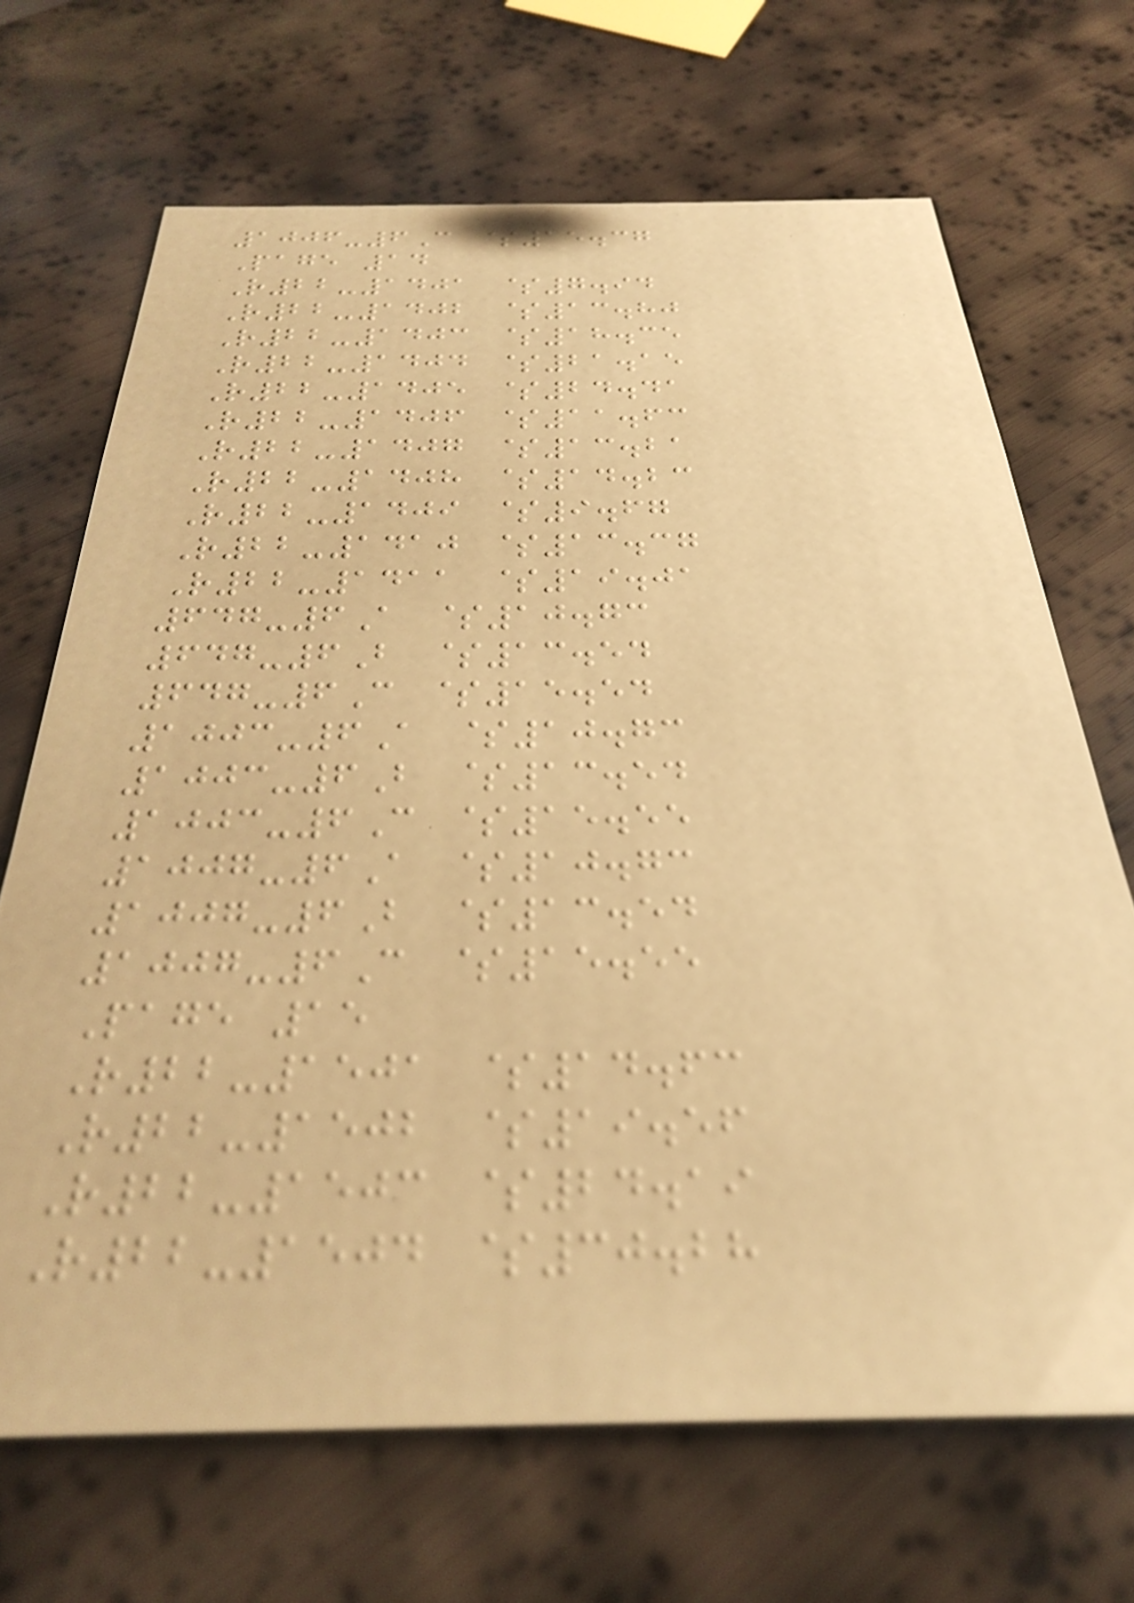1006-6C $15.37
Page 14
R22-1401 $7.94
R22-1402 $13.80
R22-1403 $18.35
R22-1404 $21.15
R22-1405 $24.41
R22-1406 $11.63
R22-1407 $13.21
R22-1408 $14.23
R22-1409 $9.67
R22-1410 $13.37
R22-1411 $19.01
647-6A $10.73
647-6B $13.54
647-6C $15.54
1003-6A $10.73
1003-6B $13.54
1003-6C $15.55
1007-6A $10.73
1007-6B $13.54
1007-6C $15.55
Page 15
R22-1501 $14.63
R22-1502 $19.56
R22-1503 $24.19
R22-1504 $30.28
